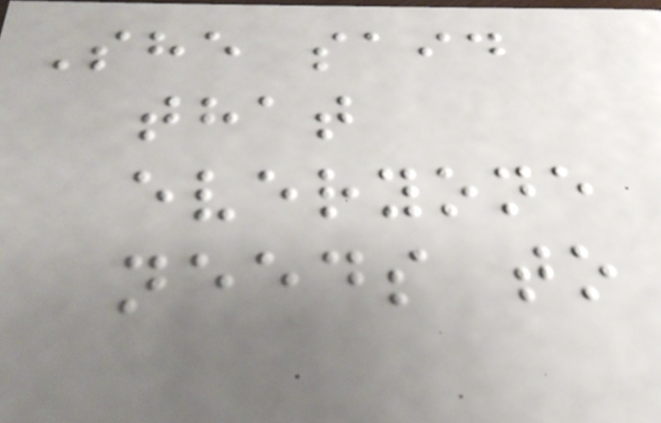She said
that
everyone
needs to
